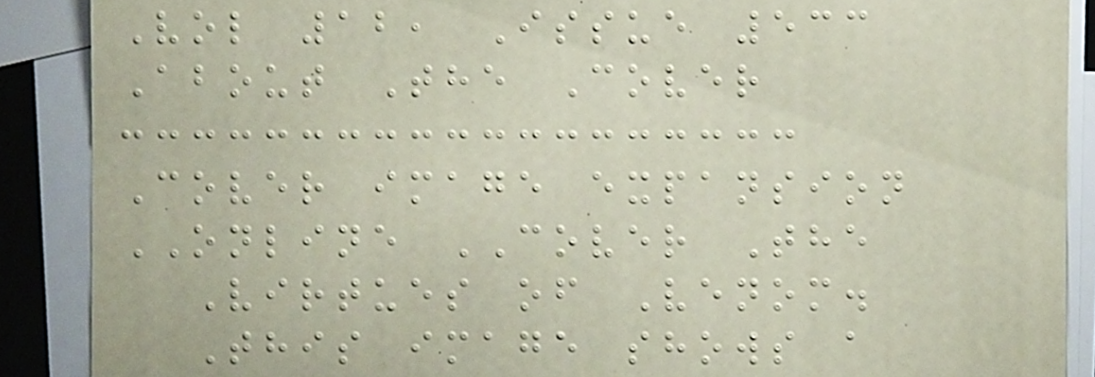Vol 12, Issue 533
About The Cover
Cover image expansion
ONLINE COVER The
Virtues of Venom.
This image shows a
